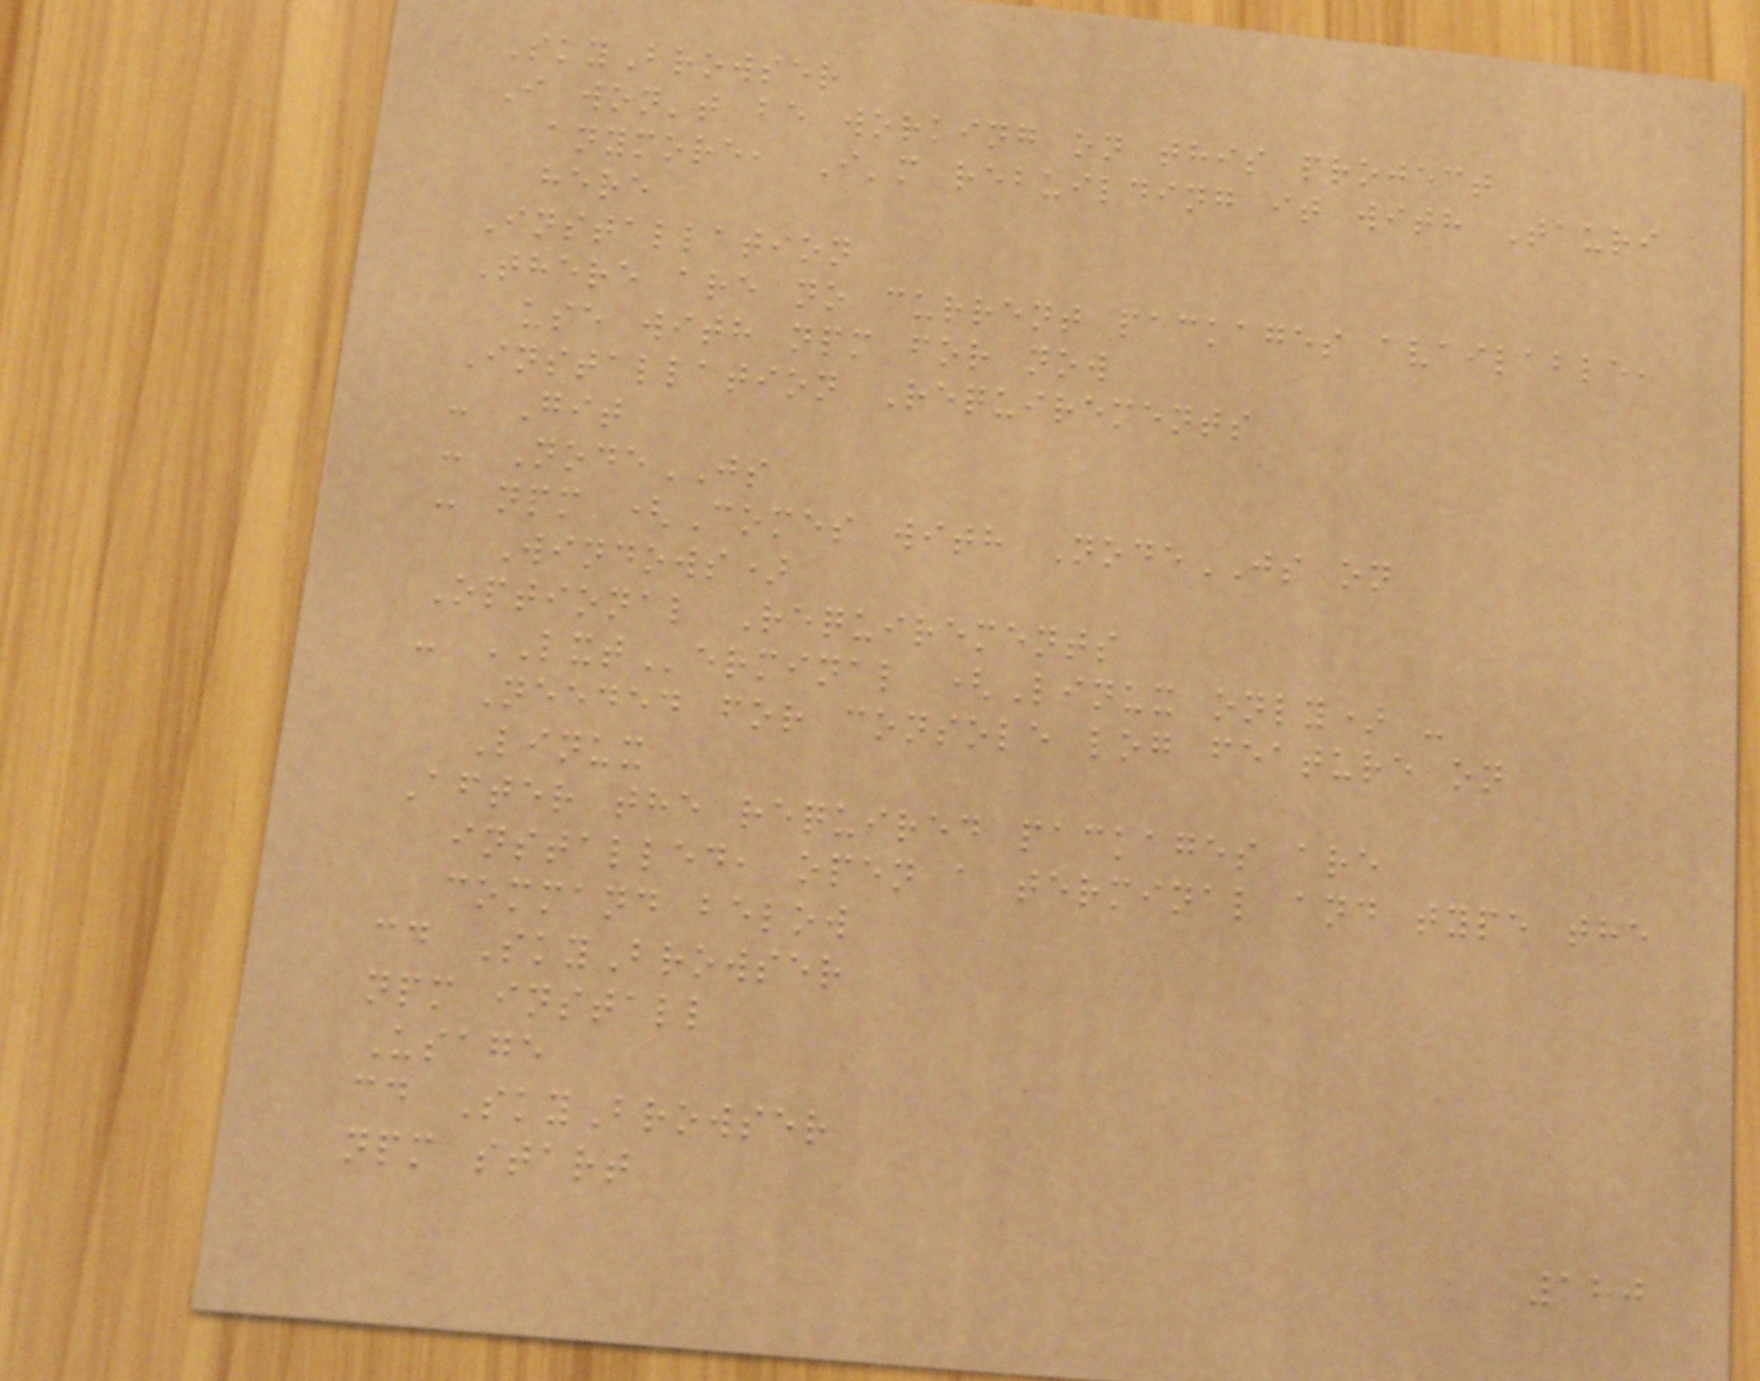SkyBrowser
I won't be working on this project
anymore, I'm rebuilding it with Tauri
here
Installation
There are no current packages available,
use with npm for now
Installation Requirements
- Git
- NodeJS
- npm (Comes with NodeJS on
Windows)
Optional Requirements
- LXTerminal (Linux only) -
Needed for console log feature on
Linux
After the required packages are
installed, open a terminal and type the
command below
cd SkyBrowser
npm install
Usage
cd SkyBrowser
npm start
180
